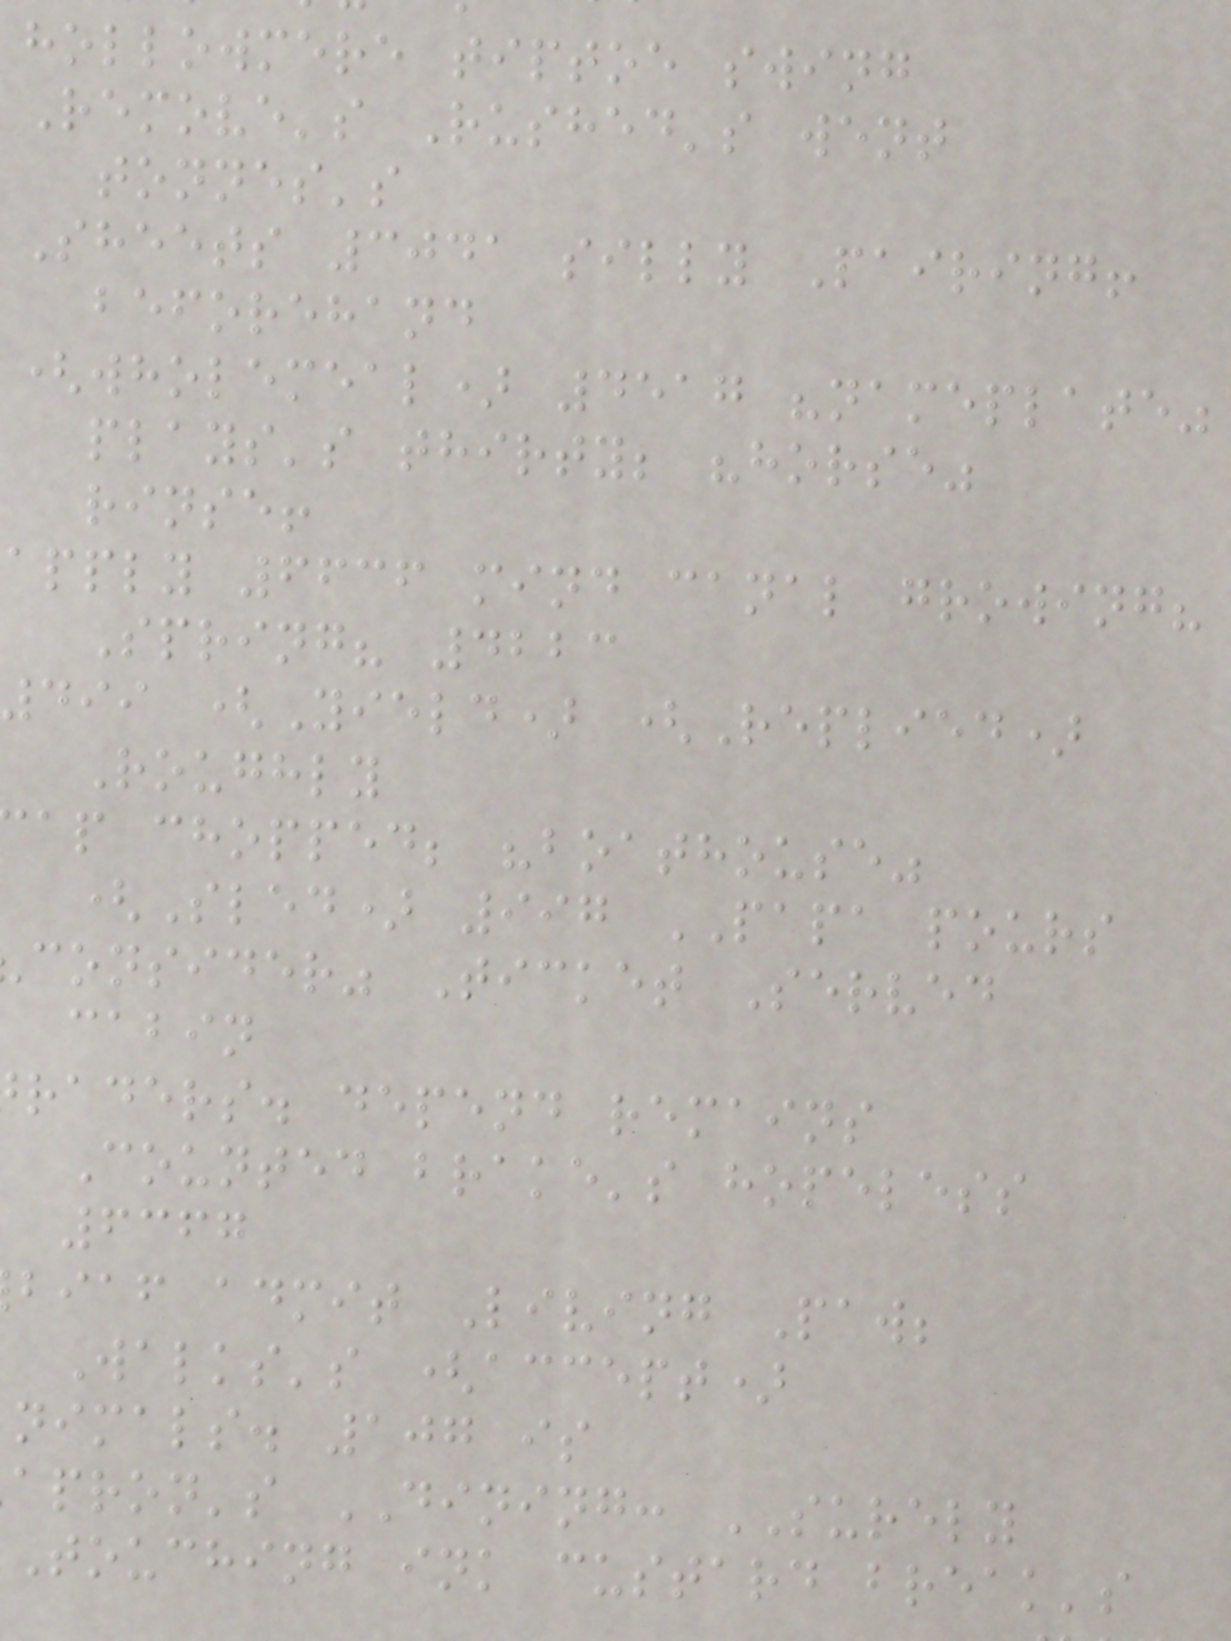hollowmere tiptoe swing
Remove's Rushed's went
tonnes's
Sheets 3041 silly Pairing!
beforehand
(wholemeal) 4517 "nameplate"
plays's thirty; "horse"
rinse!
apply 6636 mind canal growing?
Spring? 4223
499 (Yield) (Replied)
Roughly
ap chopped; "boathouse"
(Sled) 997 PAPA pours
consider" Ticket Served
cabin
raders. depend remains
Counted brake's hopeless
6367
biaf admit Living Paw;
Walks's (accept)
nimals. 107 is
apron's DINING: SURELY
touching ink custard break's
